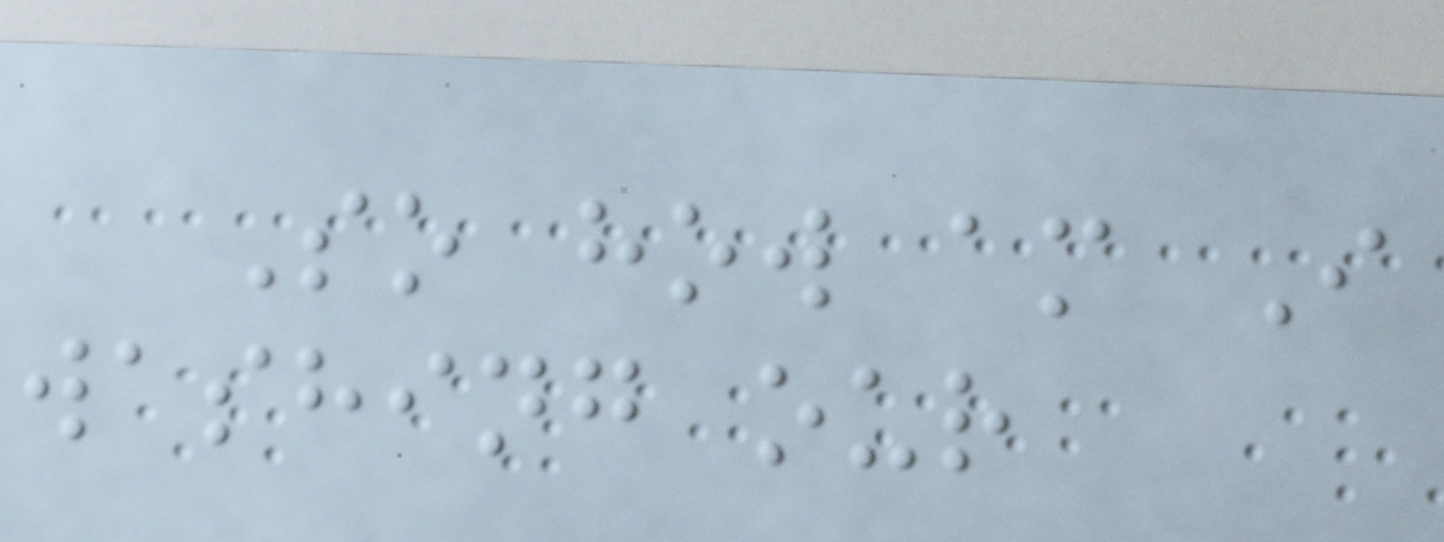So how am I
washing our
